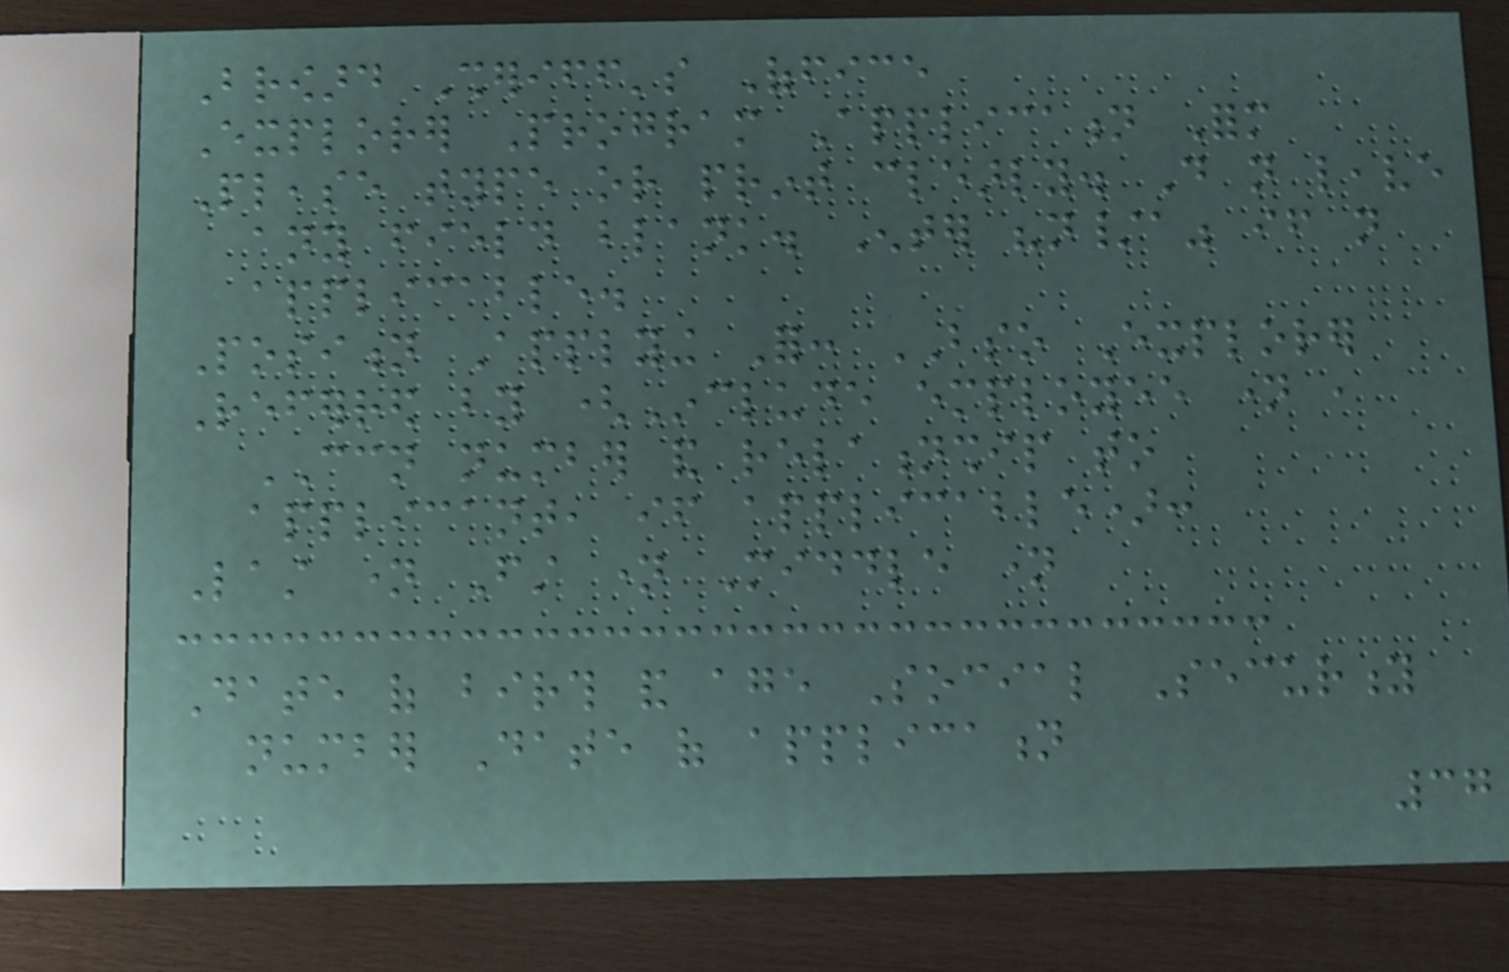Broward Sheriff's Office
Explorer Program Application Form
Please type or print clearly. Do not leave
any field blank. Enter "n/a" if not
applicable.
Position Applying For: BSO Explorer
Referred by (Include employee name ,
CCN number and relationship to
applicant, if applicable):
Last name First name Middle name
Date of birth and age Social Security
number Date of application
37
